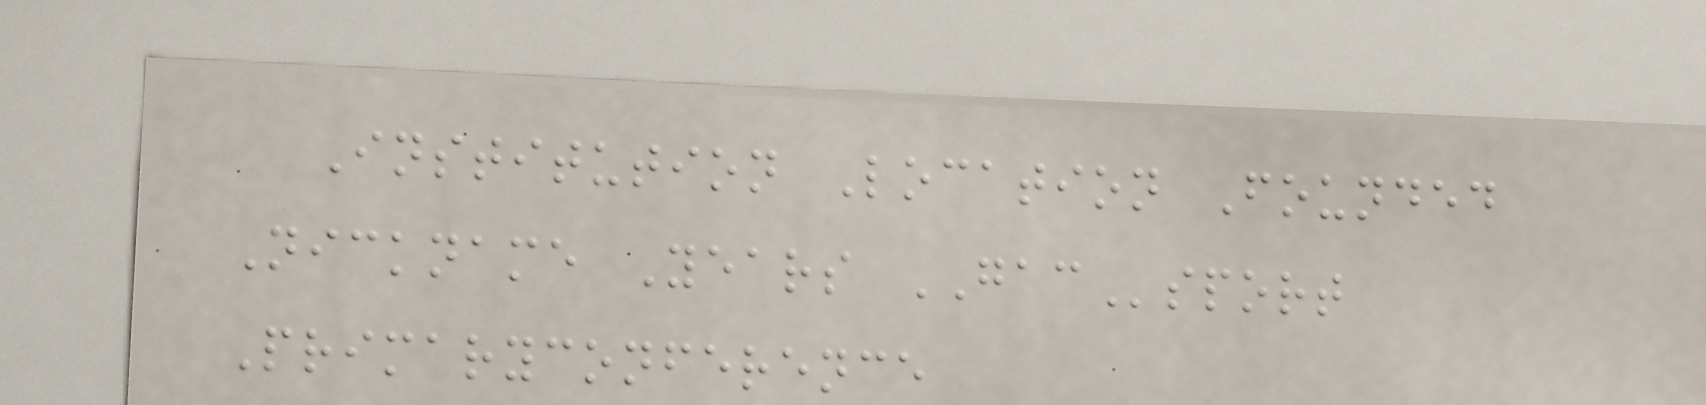Institution Location Founded
Nickname Years GACsport
Primaryconference
